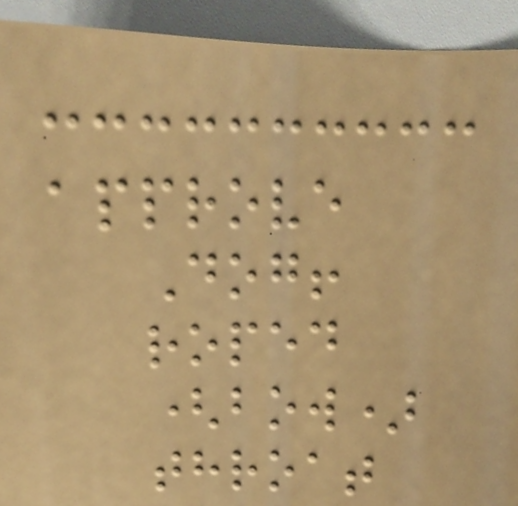approve
Dog!
roped
(bow)
throat
